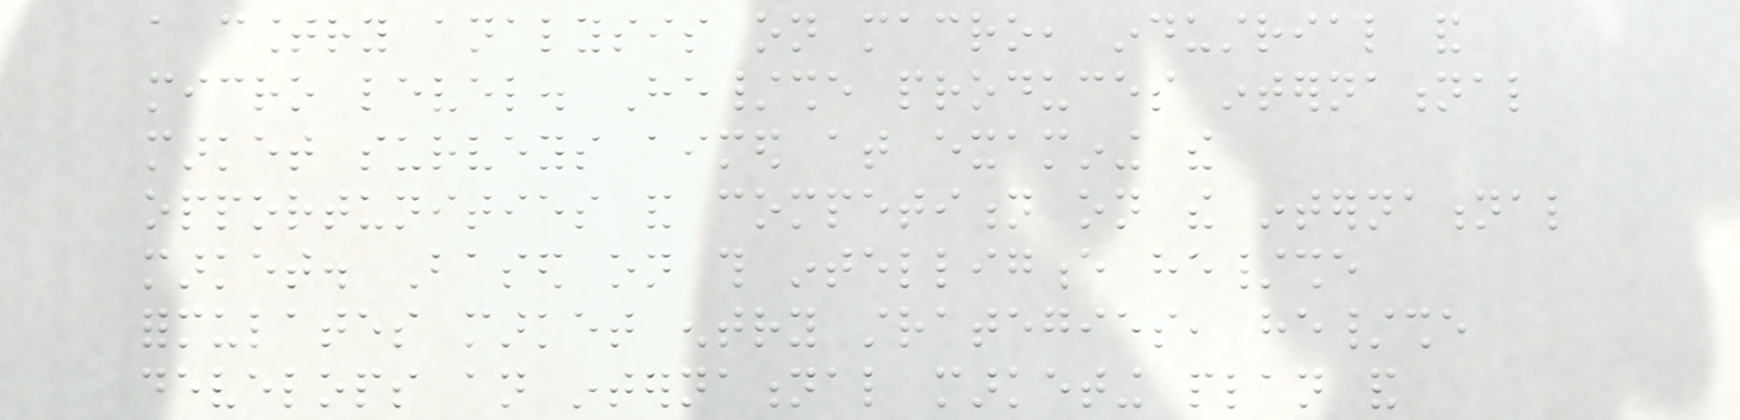a country analysis on macro, industrial and
micro level. He/she produces international
market surveys aimed at examining the
opportunities and competition on the international
market. Based on this intelligence he/she
formulates market entry strategies, he/she
develops an international marketing plan and
